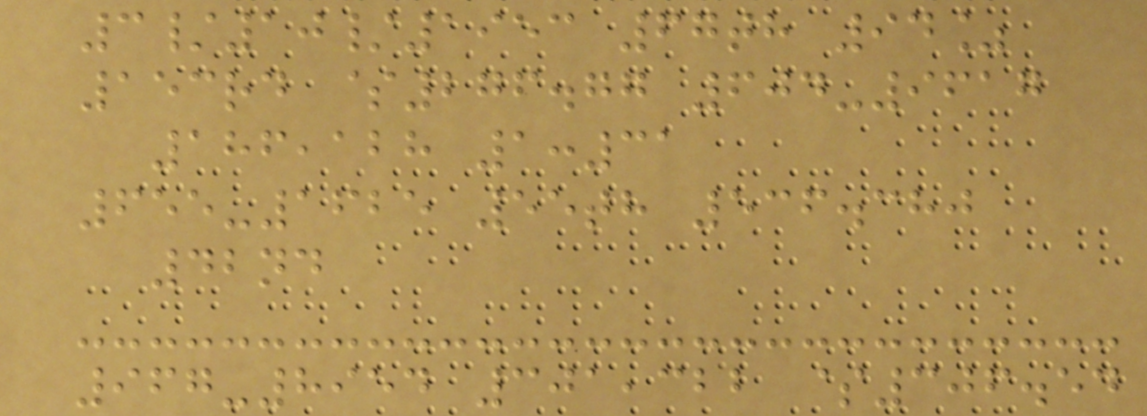3/10/1953 67th 94%
153rd $276.77 604-9617
186,128 1:31
655-1625 55th 536.380
42nd
967-8954 301,322 $306.54
